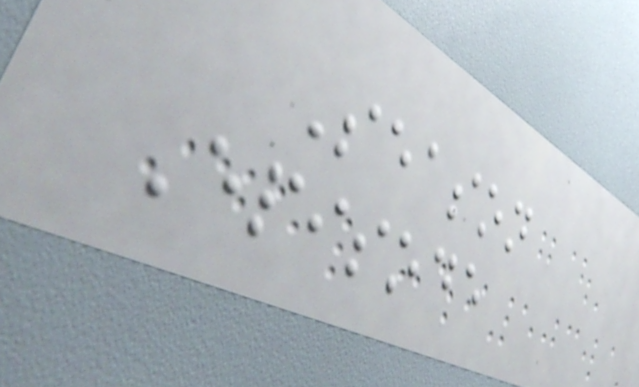Season
Episode
